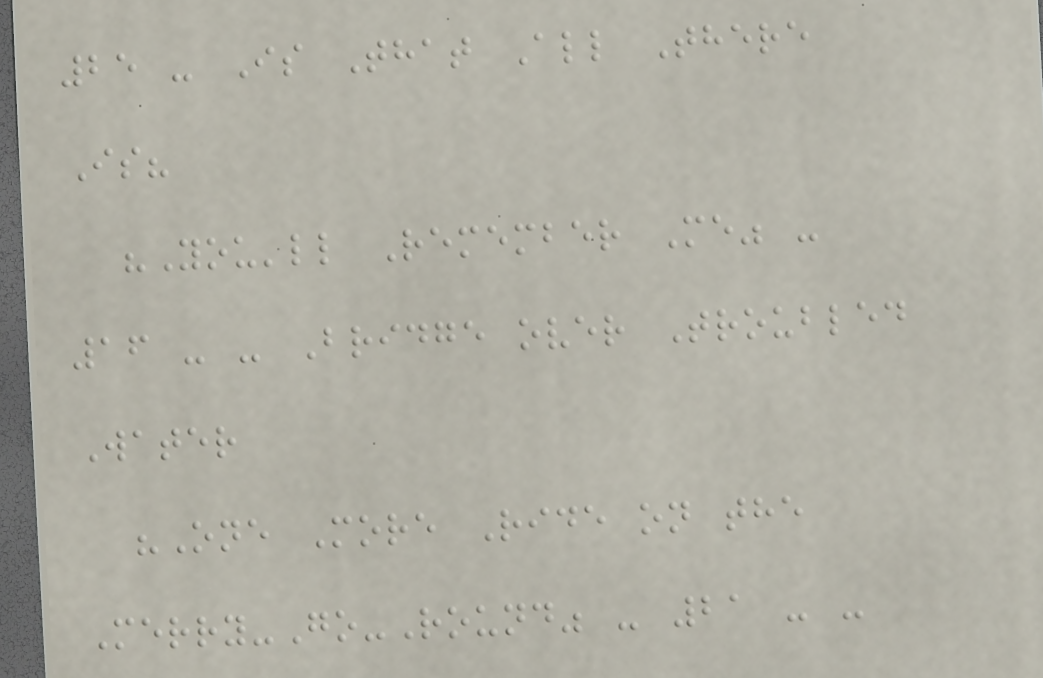25 - Is That All There
Is?
"You'll Remember Me" -
16 - - Bridge over Troubled
Water
"One More Ride on the
Merry-Go-Round" - 21 - -
